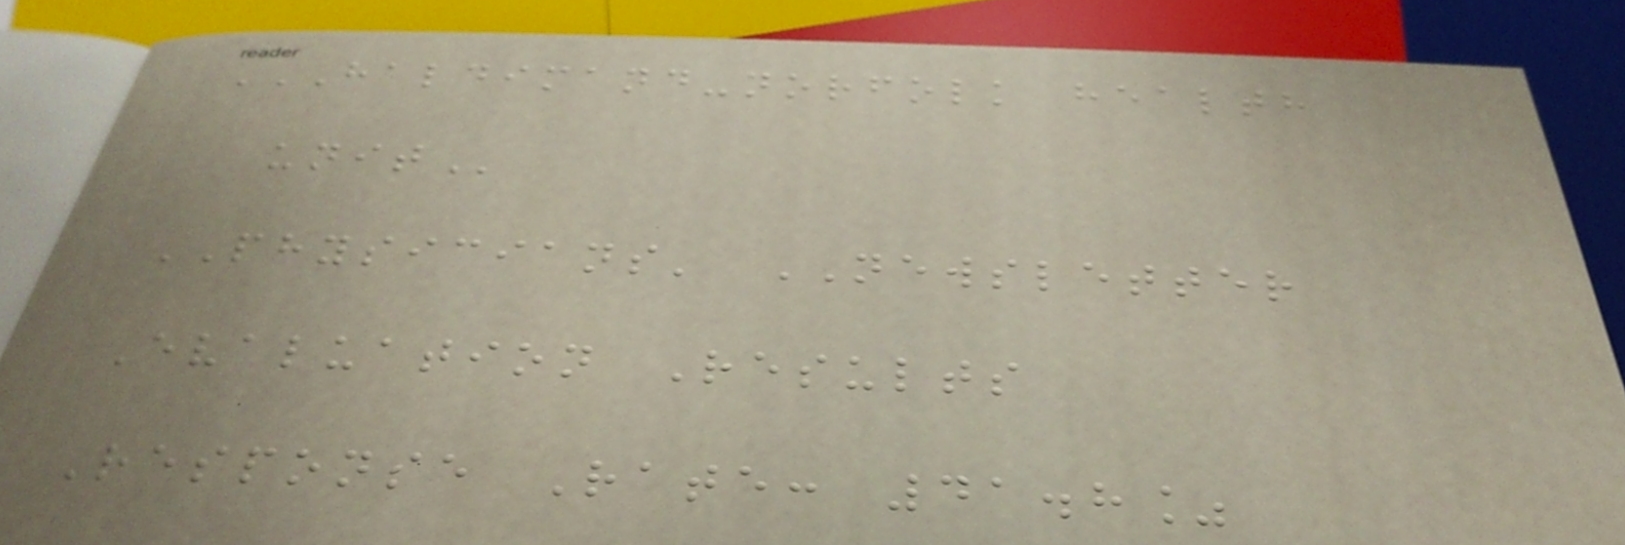HALDIMAND-NORFOLK HEALTH
UNIT
PHYSICIANS' NEWSLETTER
Evaluation Results
Response Rate: 41.8%
